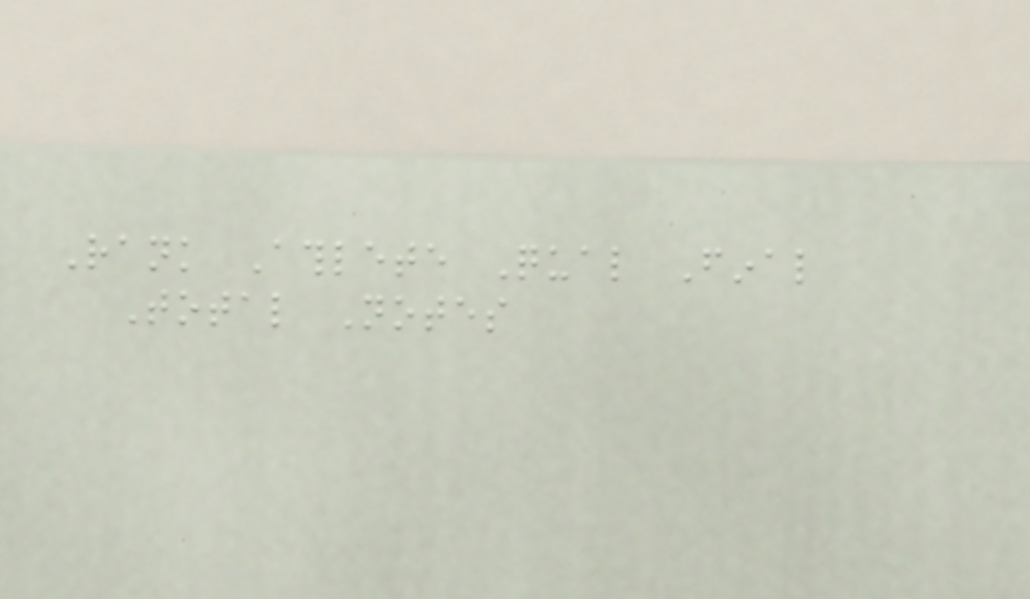Rank Athlete Qual Final
Total Notes
